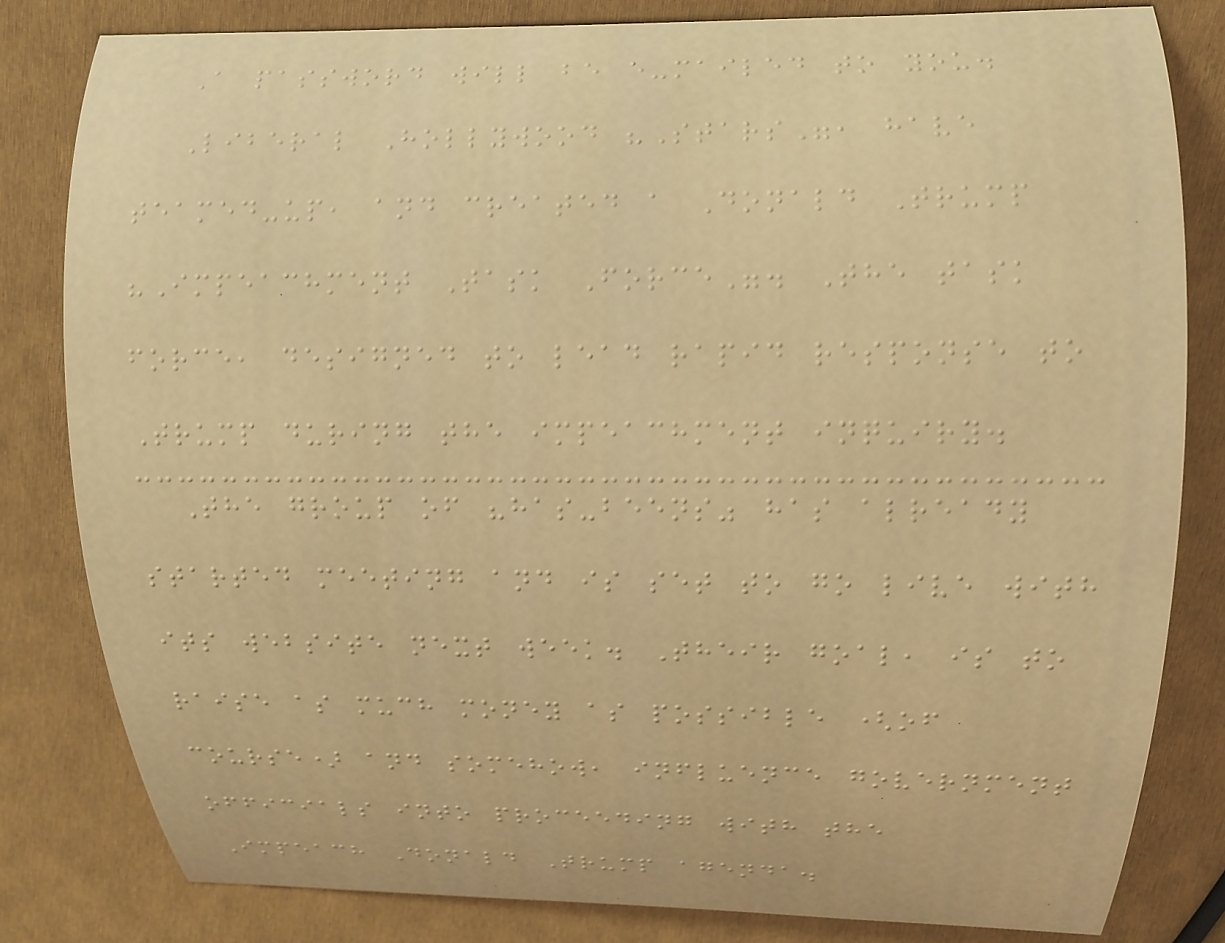A password will be e-mailed to you.
Liberal Hollywood "Stars", have
teamed-up, and created a Donald Trump
"Impeachment Task Force". The task
force, designed to lead rapid response to
Trump during the impeachment inquiry.
The group of "has-beens" has already
started meeting and is set to go live with
its website next week. Their goal, is to
raise as much money as possible (of
course) and somehow, influence government
officials into proceeding with the
Impeach Donald Trump agenda.
